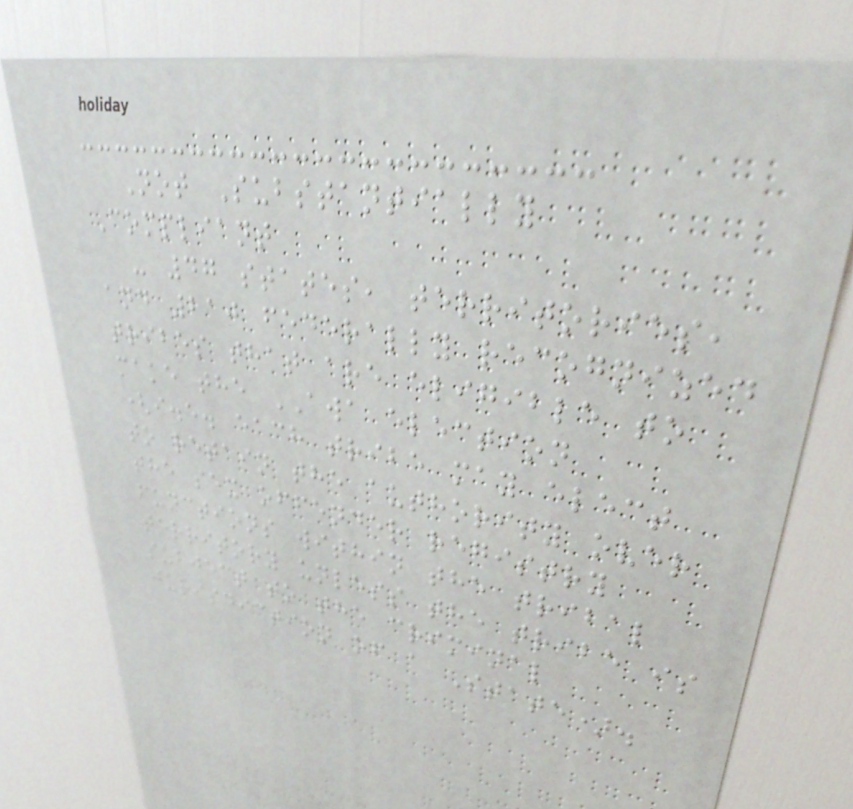Not Substantially
Compliant
- 47 states, territories,
and 210 federally recognized
tribes that are eligible to
make the AWA election
(i.e. each tribe may elect
to retain the authority over
the sex offender registry
functions within the tribal
territory unless the tribe is
subject to the criminal
jurisdiction of a State).
